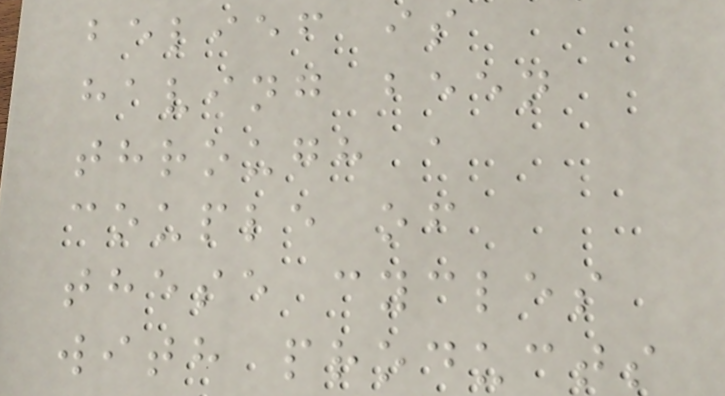belief is
having been
through a
couple of
these cycles
with products
